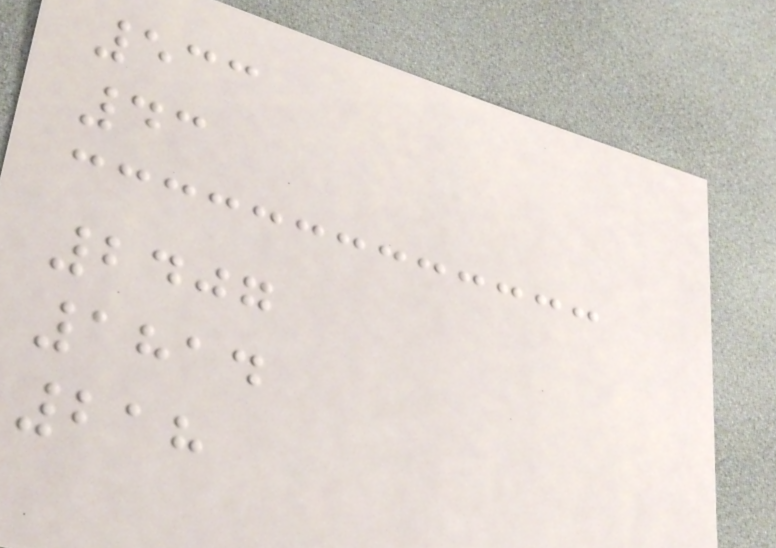533
43
2407
1814
218
